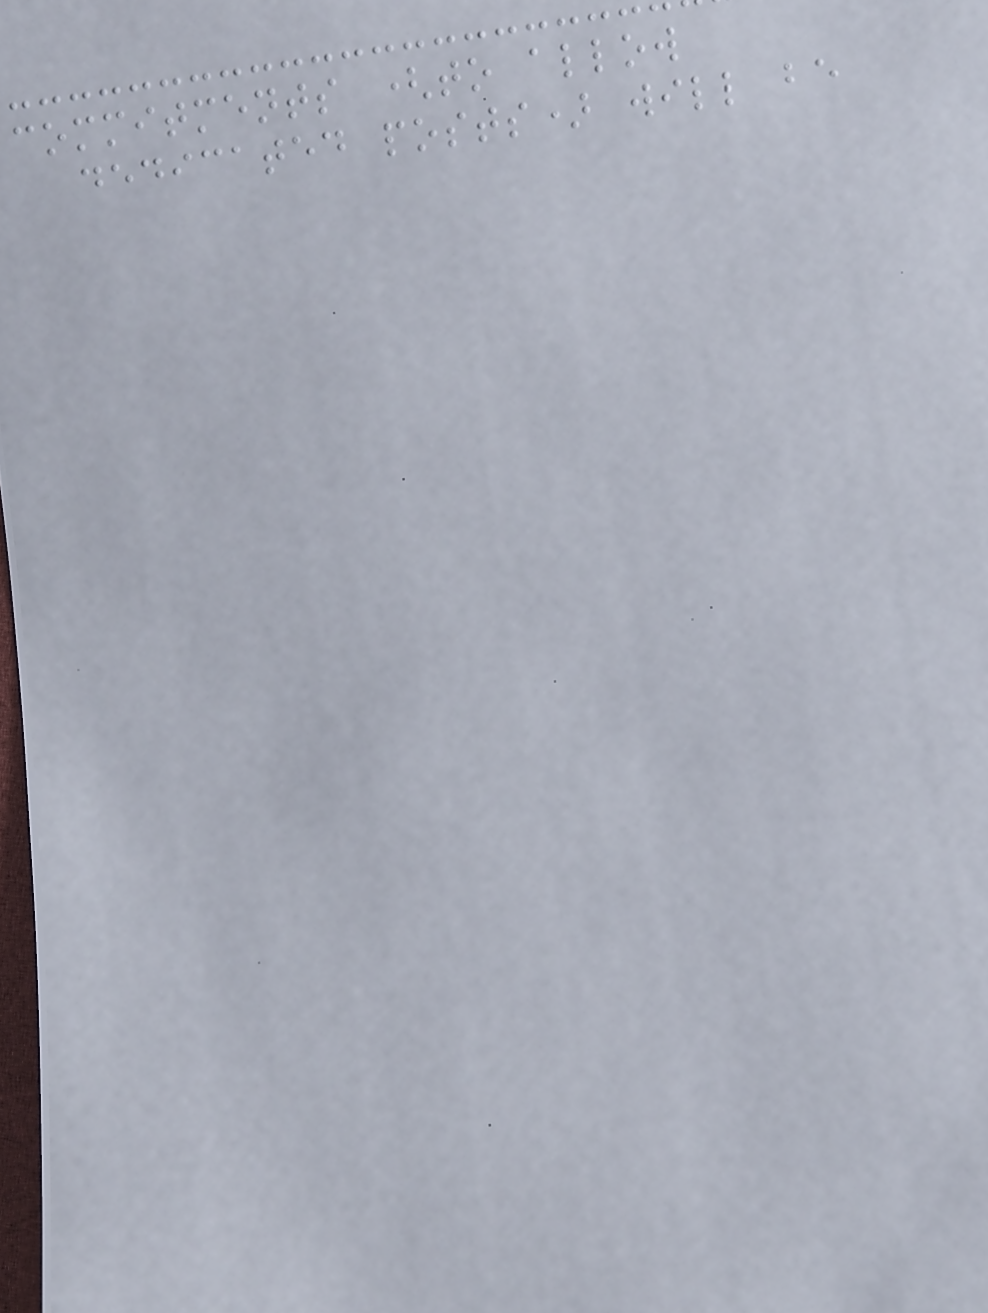commitments (to allow
dedicated posts) will be
